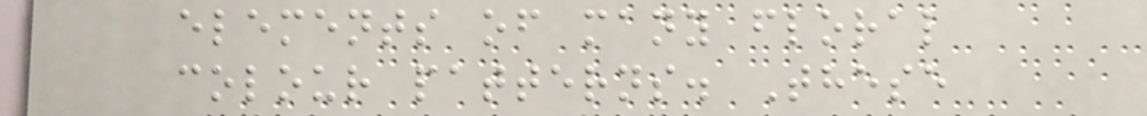elements of many floral
colour patterns. These
